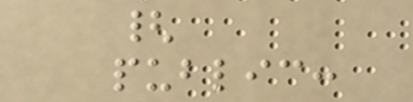{
public:
